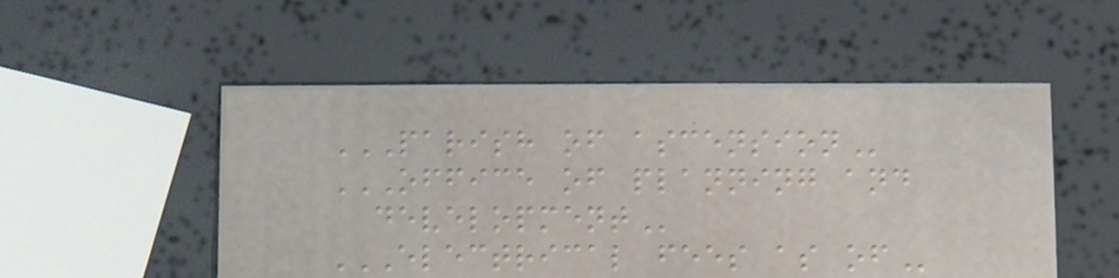PARISH OF ASCENSION
OFFICE OF PLANNING AND
DEVELOPMENT
ELECTRICAL FEES AS OF
